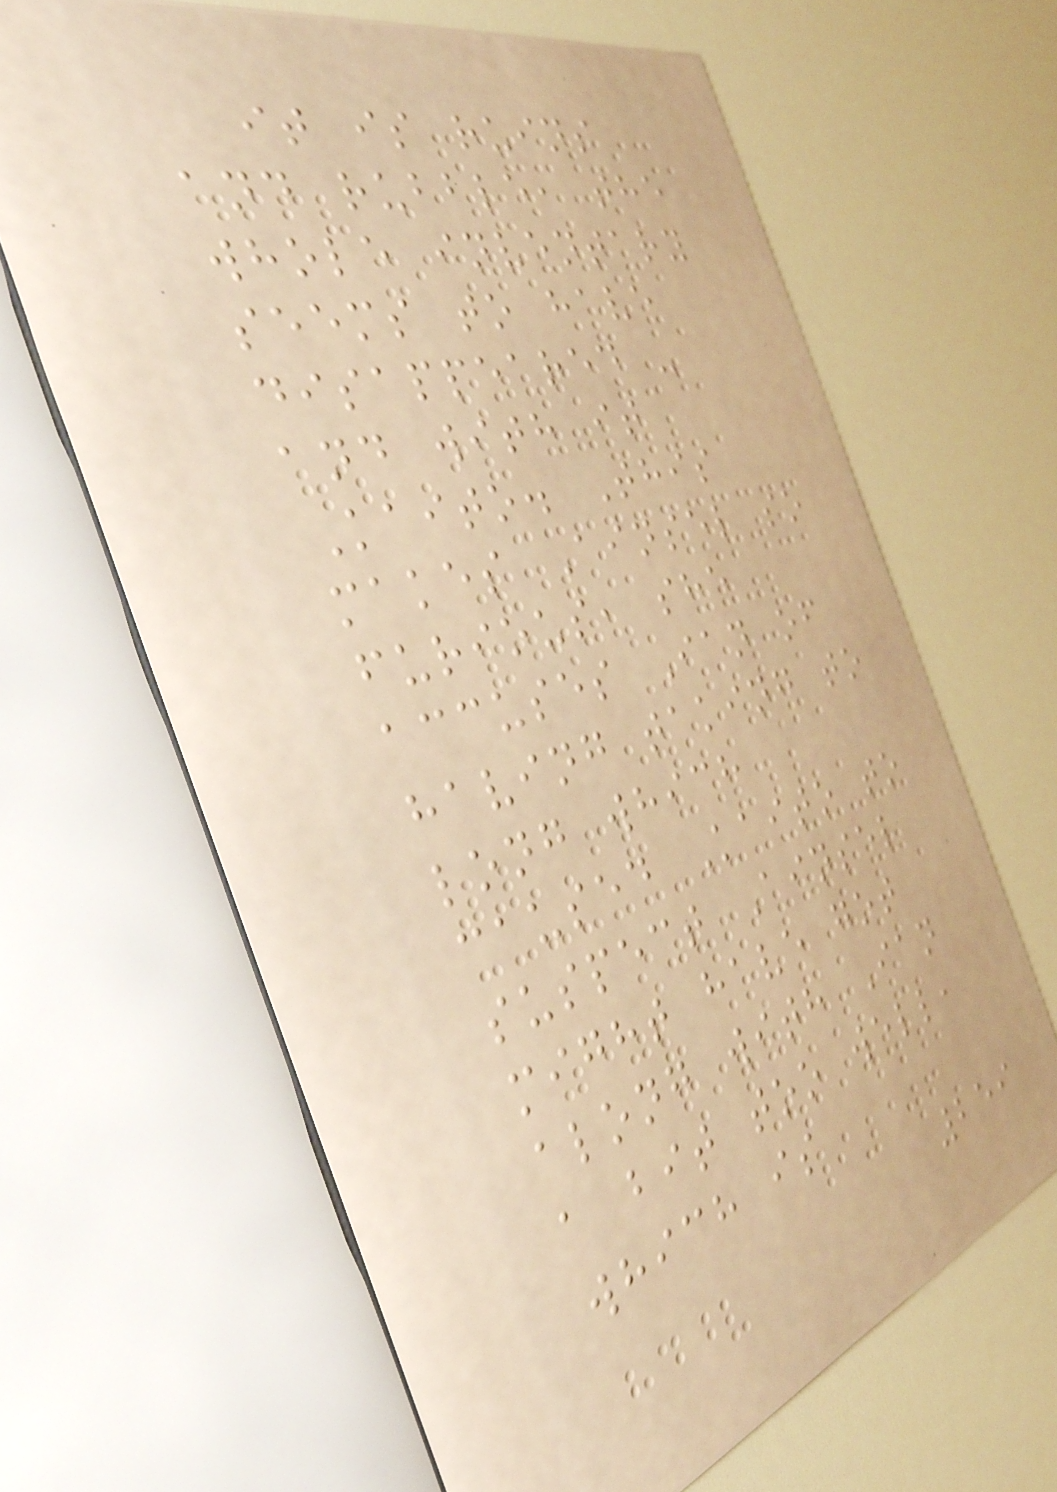it is ruins
and rubble, the
whole inventary
seems to have
disappeared -
and with it
Kaito. This
makes Ainsel so
furious, she
accuses Ian of
having taking to
long which
caused Kaito to
suspect Ainsel
might have got
along with Ian
a bit too well,
which is
259
